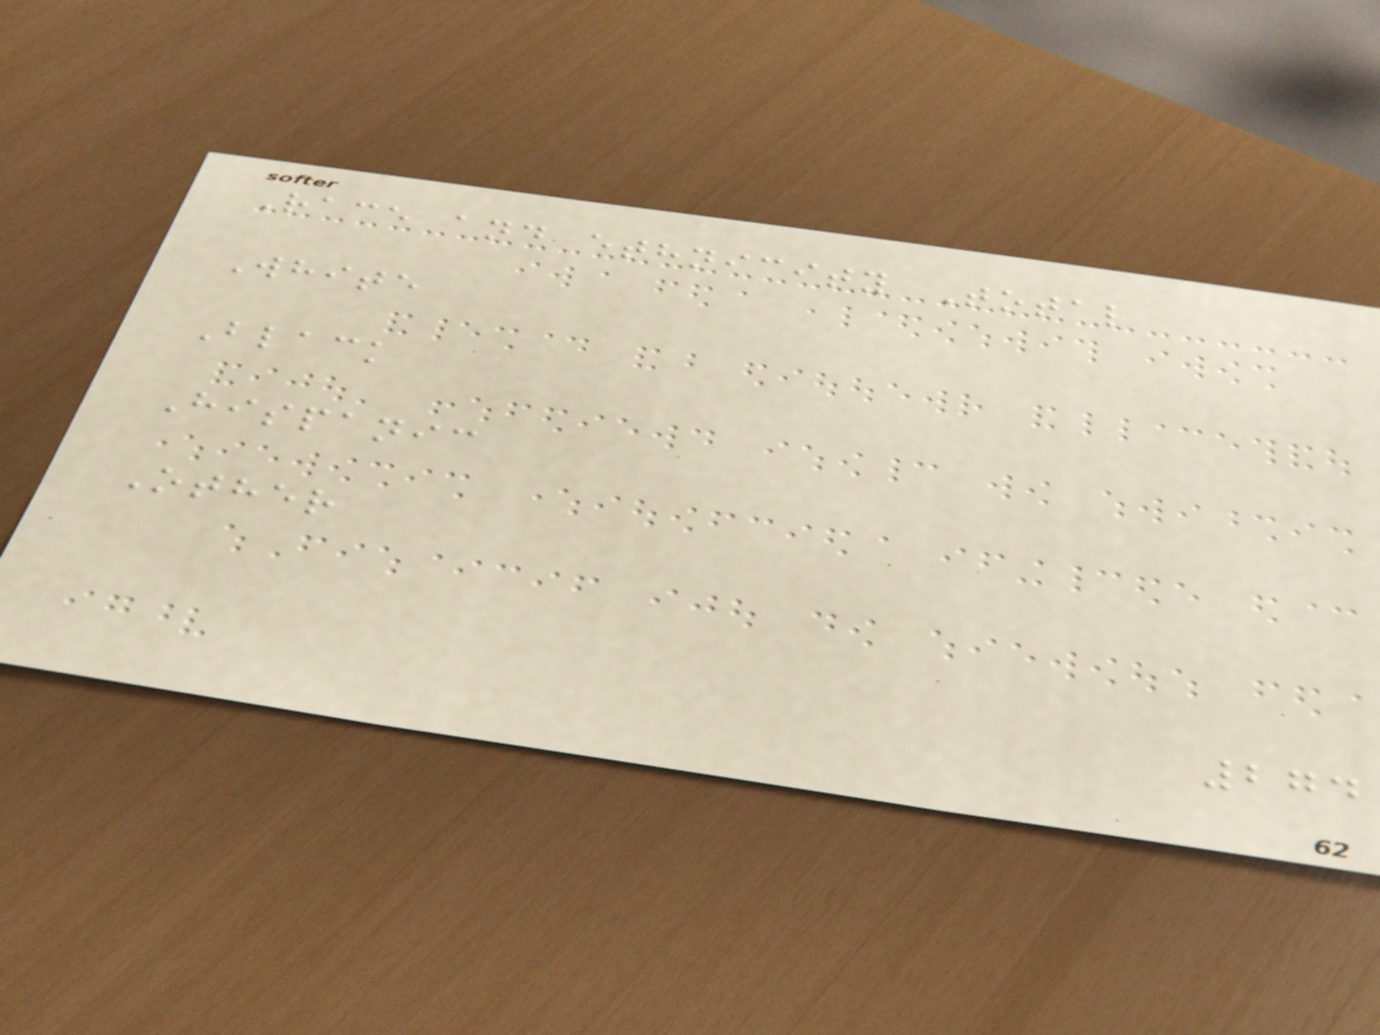Race and ethnicity Total
White
Black
Hispanic
Other
274
